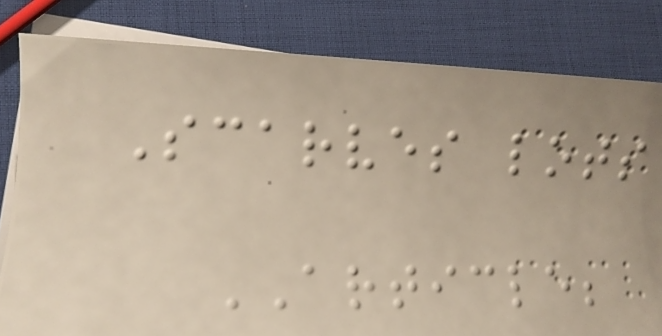Scarves lots
ARTICLE;
